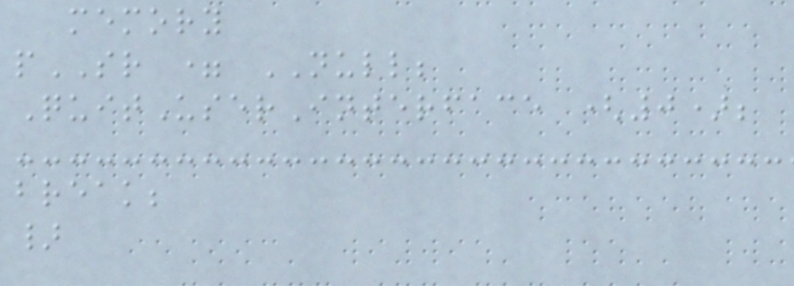memory
pSR = NULL;
QuitUserInterface (0);
break;
}
